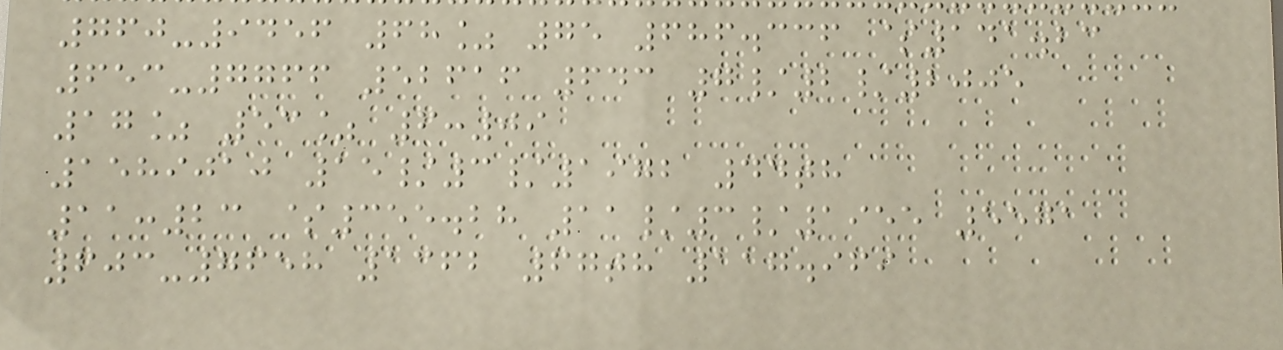760-9456 68% 75 686.336 $141.23
653-7766 52616 643 7/2/2005
17% 53% 6:09
1589010 15/3/1972 44th
11:23 $355.28 11/3/1955 5571
603-7658 1362 67th 117.969
